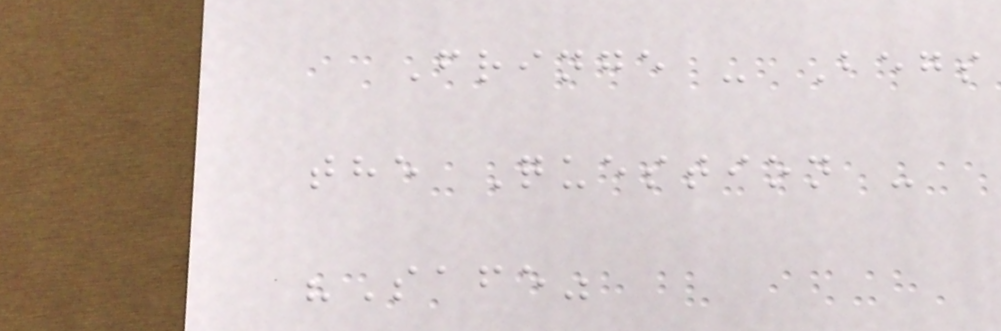Fringe - Begs
the Question -
"Safe"
